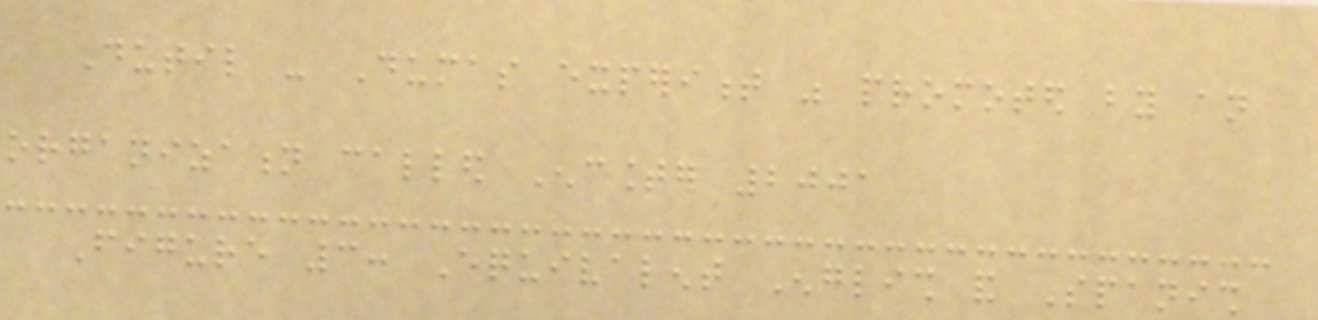Dutil - Dumas experiment was promoted by an
organization called Encounter 2001
Figure 3: Equivalent English and Spanish
